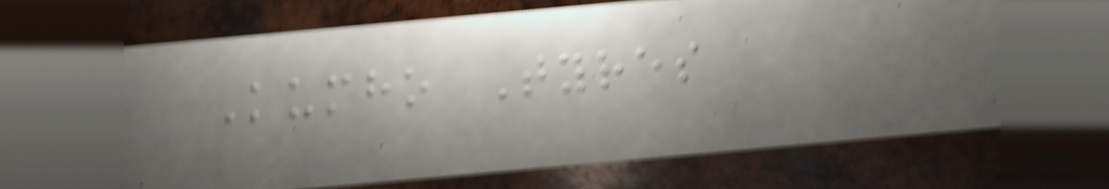Kumho Tyres
